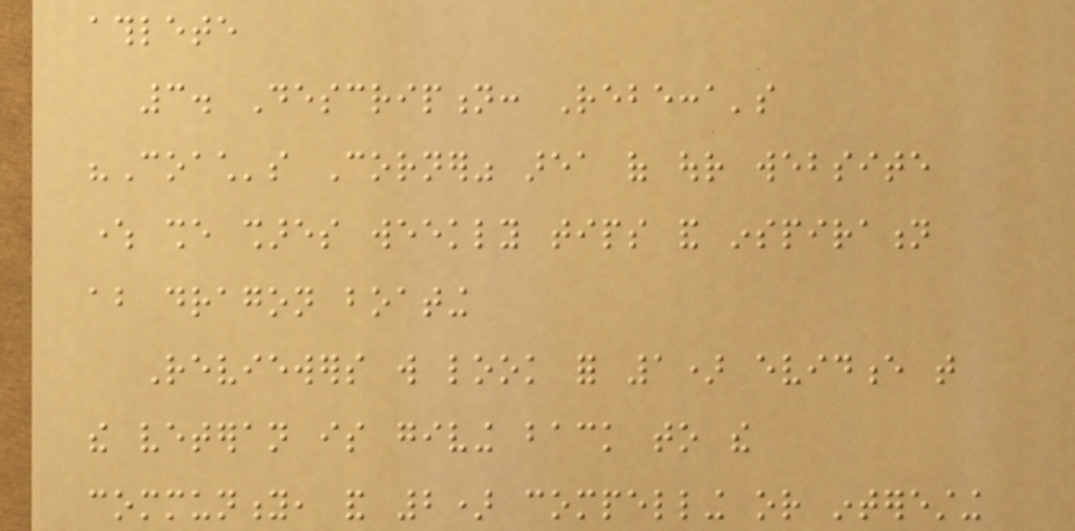athlete
3. Description: Rebecca's
"Coach's Corner" area of our website
where she shares weekly tips and inspiration
about dragon boating
Reviewers will look for 1) evidence that
the veteran is giving back to the
community, and 2) compelling or interesting
